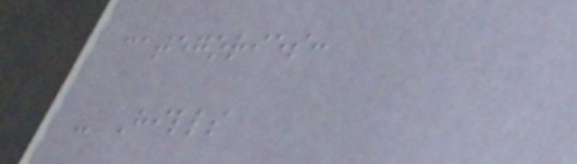categories:
- Hills
